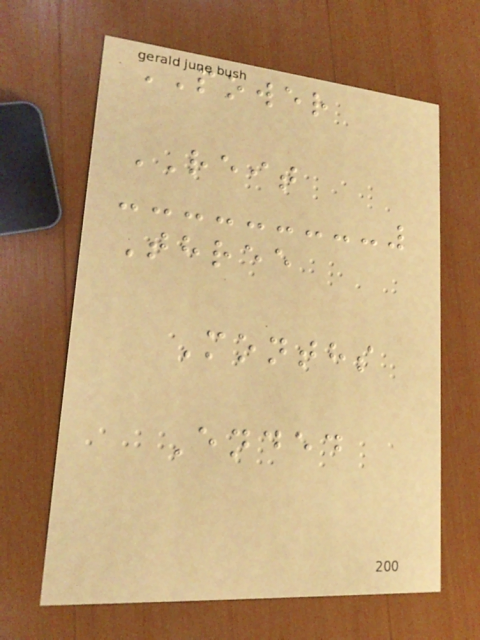POWER
REIT
Three
Months
Ended
